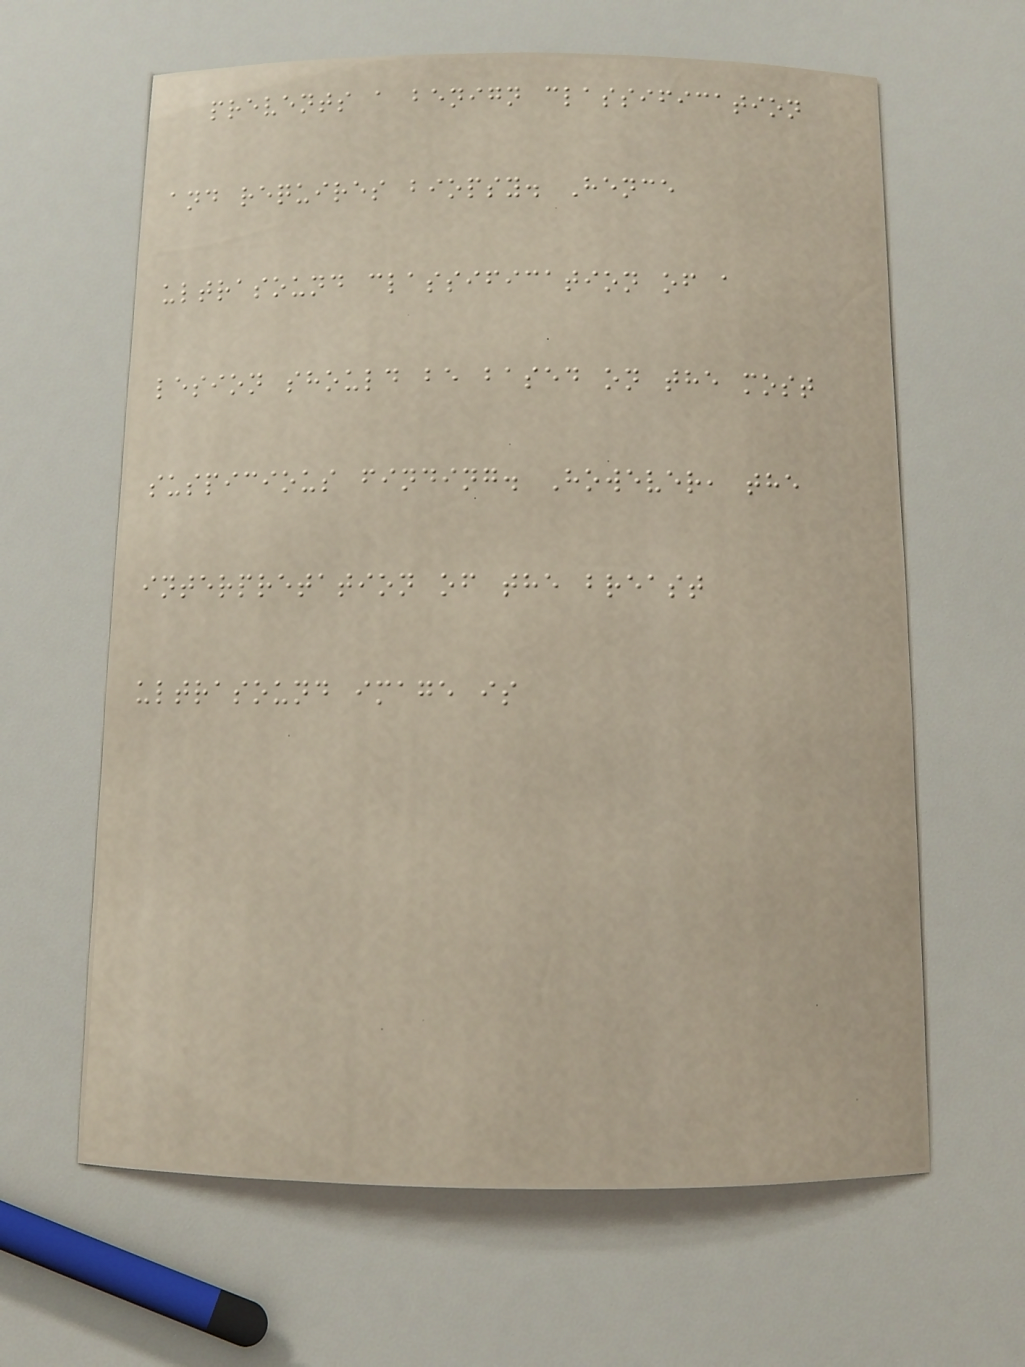prevents a benign classification
and requires biopsy. Hence
ultrasound classification of a
lesion should be based on the most
suspicious finding. However, the
interpretation of the breast
ultrasound image is
